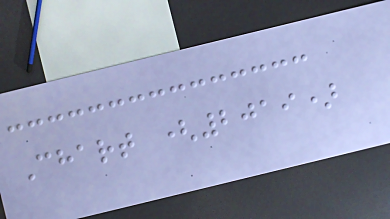Chart (2019)
